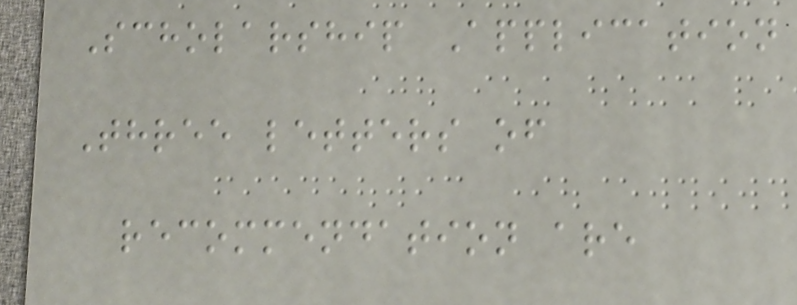Scholarship Application
Three letters of
recommendation are
